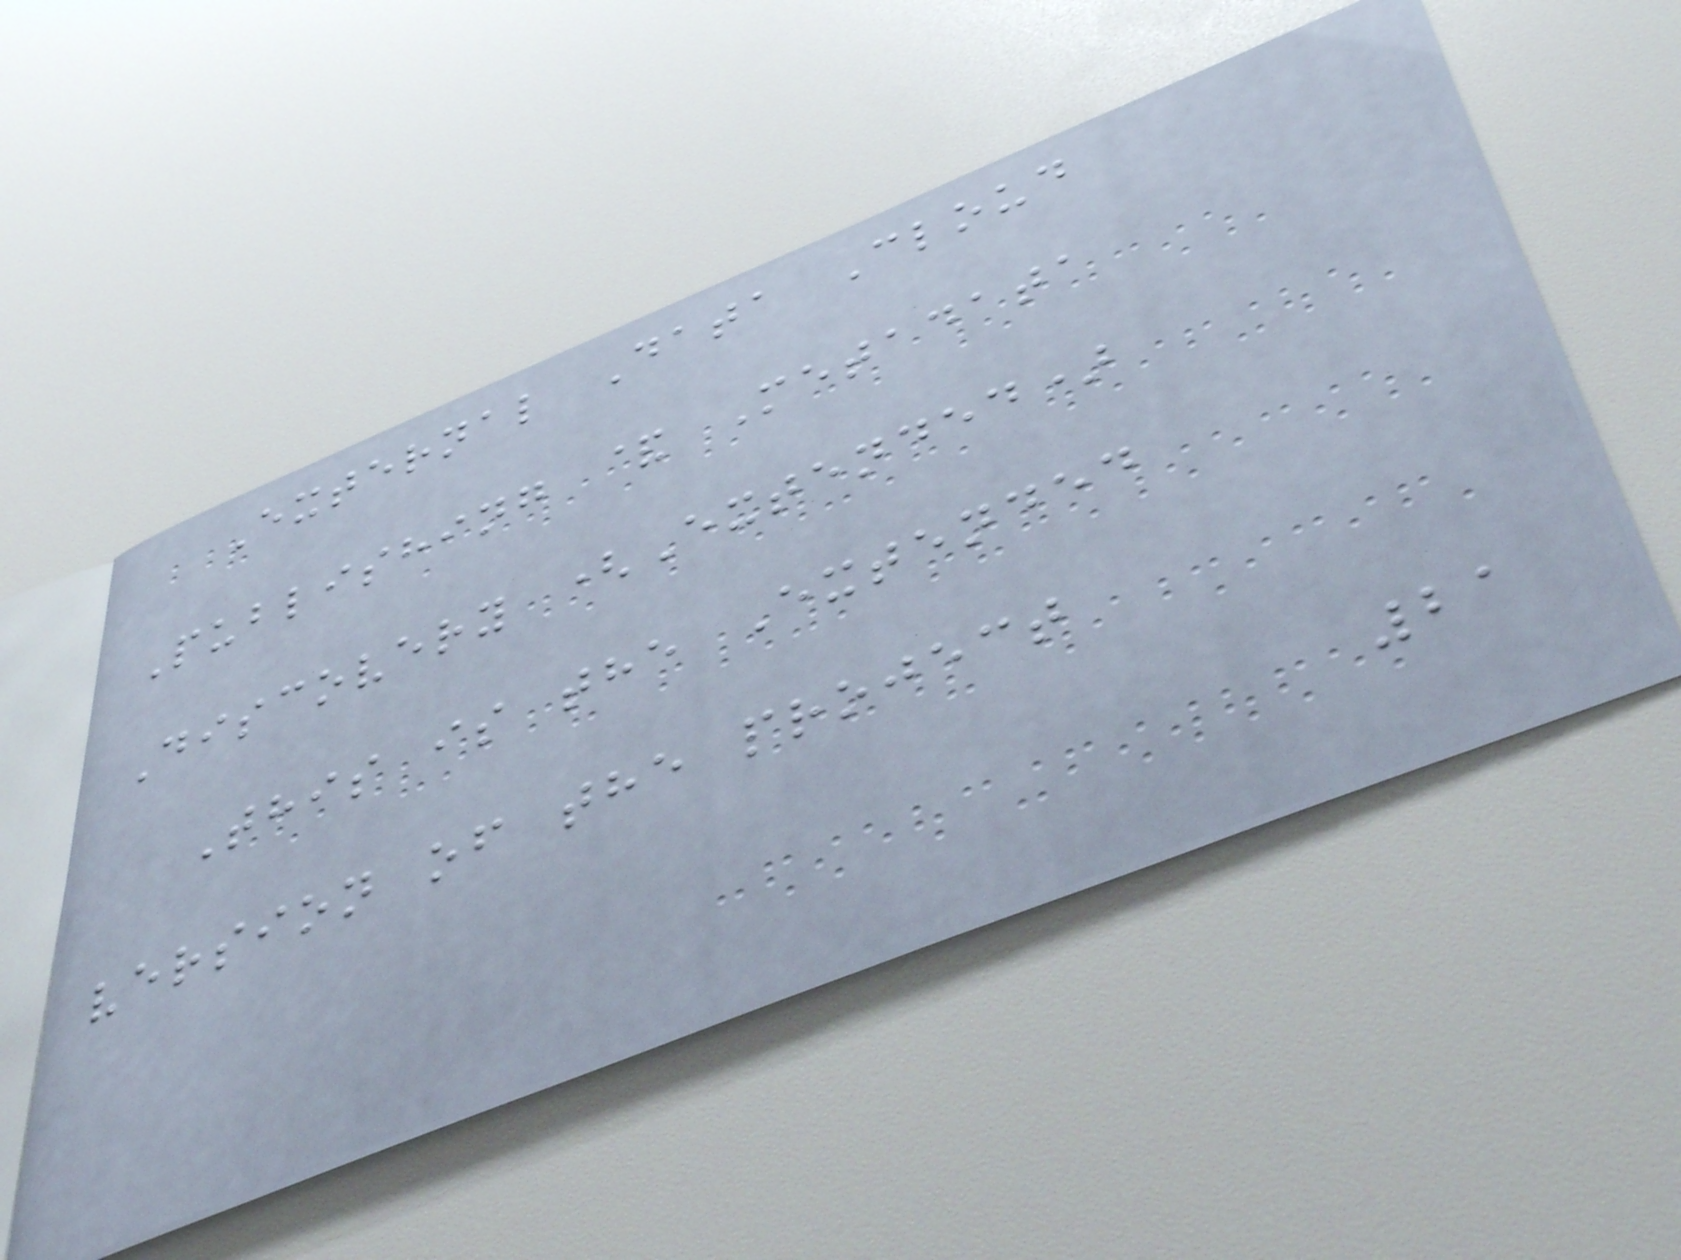External Data Cloud
Publishing & Metadata
Discovery (Extended)
This is the Extended
version of the project
21
